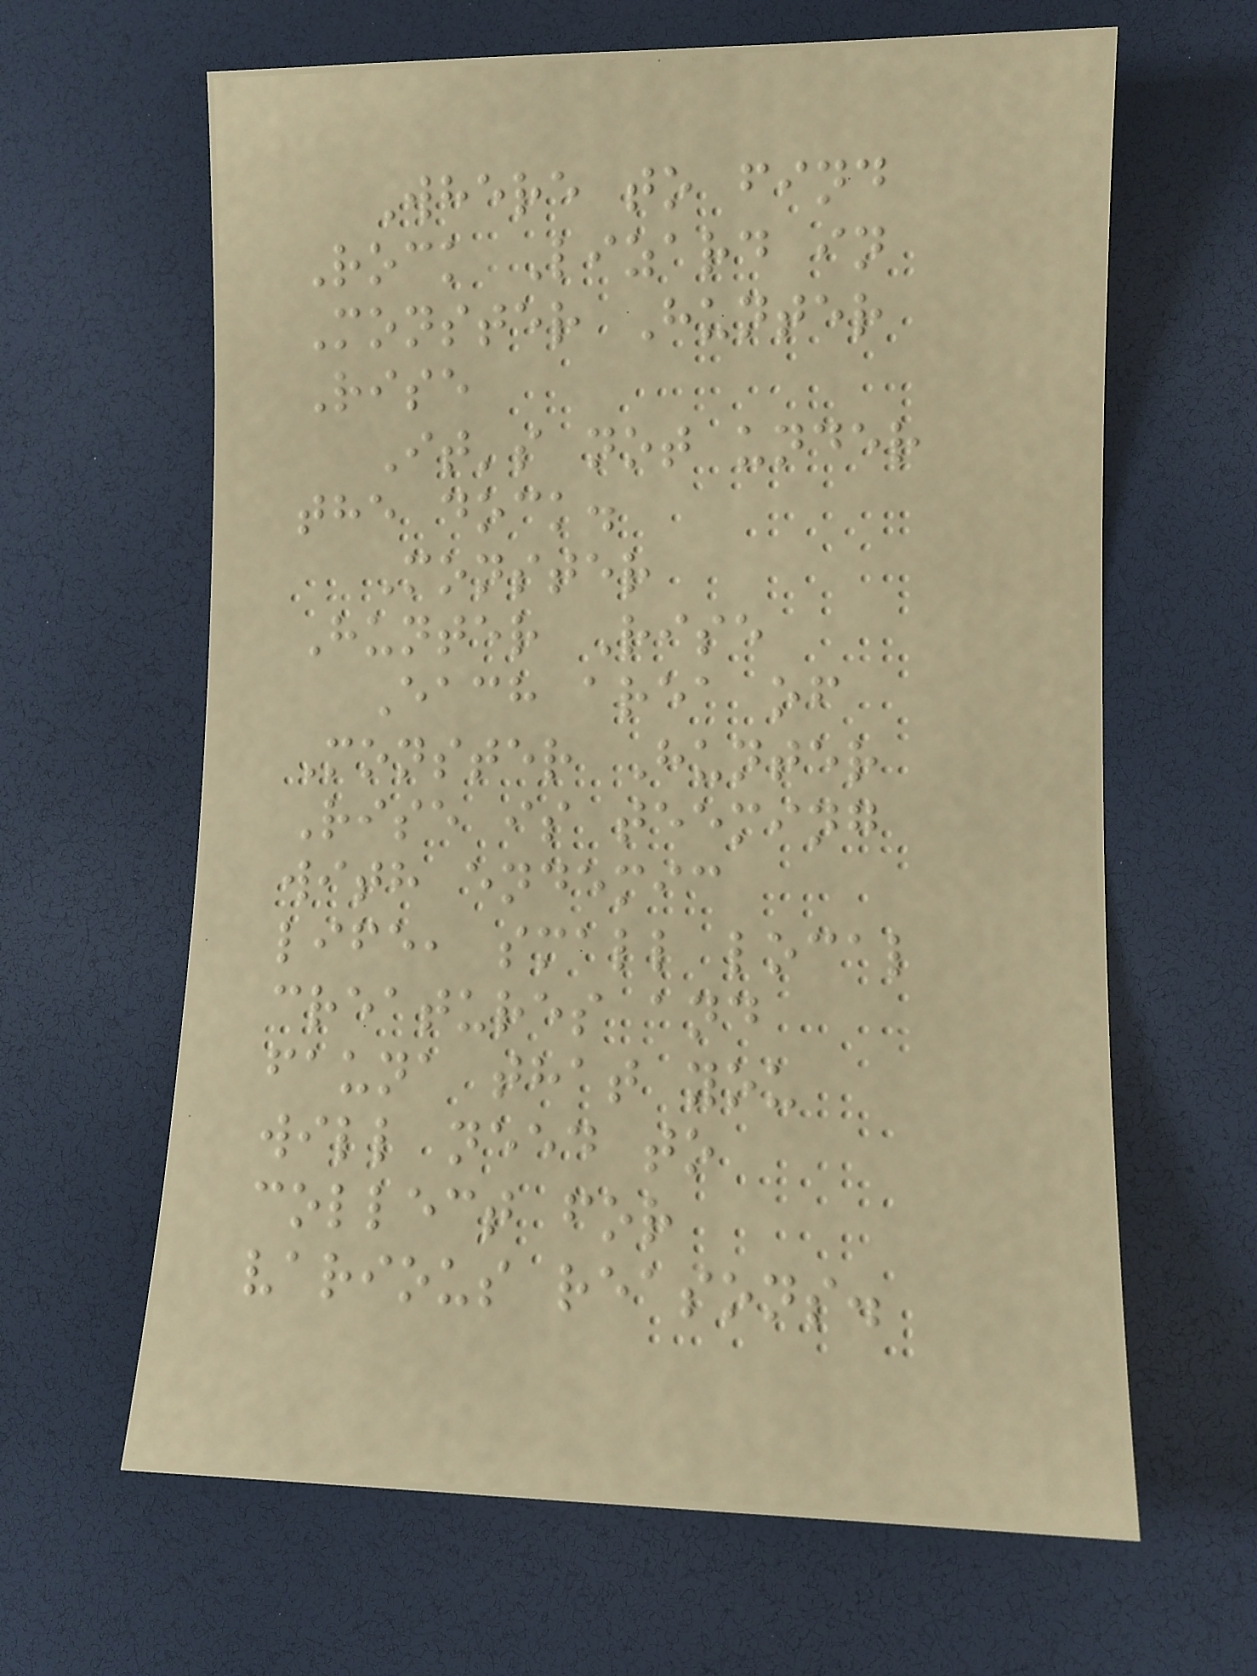Where to find
Rock Lizard in
Monster Hunter
Rise
It's not under
the dock.
Monster
Hunter Rise
Each area of
Monster Hunter
Rise is teeming
with endemic
life, small local
creatures and
fauna that you
will need to
collect for
various reasons.
